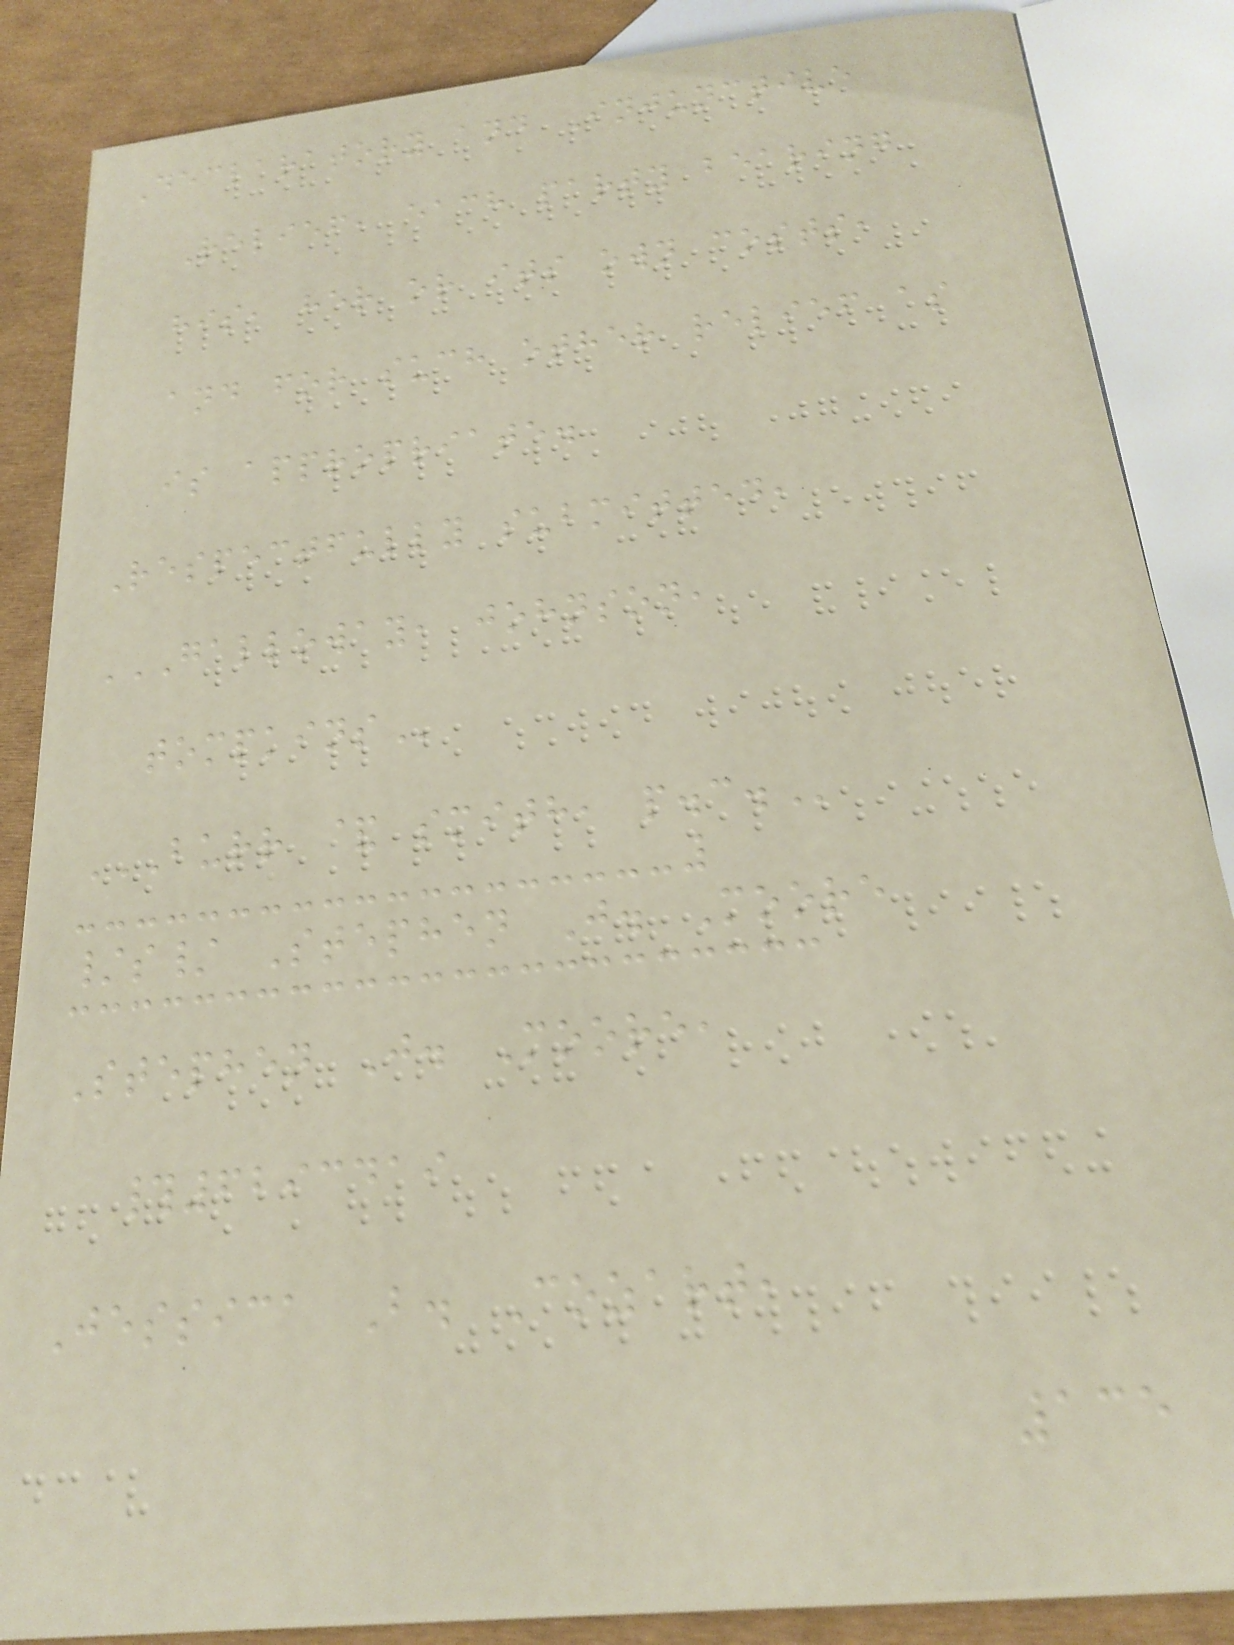Declaratory and Injunctive
Relief, each party bearing
his, her or its own costs,
and for such other relief as
is appropriate.
Respectfully submitted,
GALLOWAY, JOHNSON,
TOMPKINS
BURR & SMITH, P.C.
/s/ Stephen J. Moore
Stephen J. Moore,
#6293419
Jessica B. Cozart,
135
